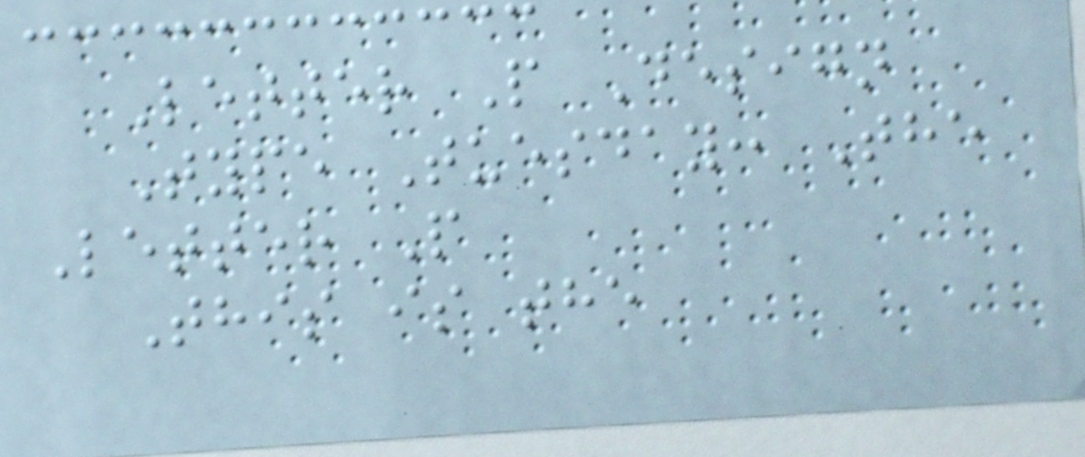Letter P Design
Type Tuesday: The
Letter P
This is the
